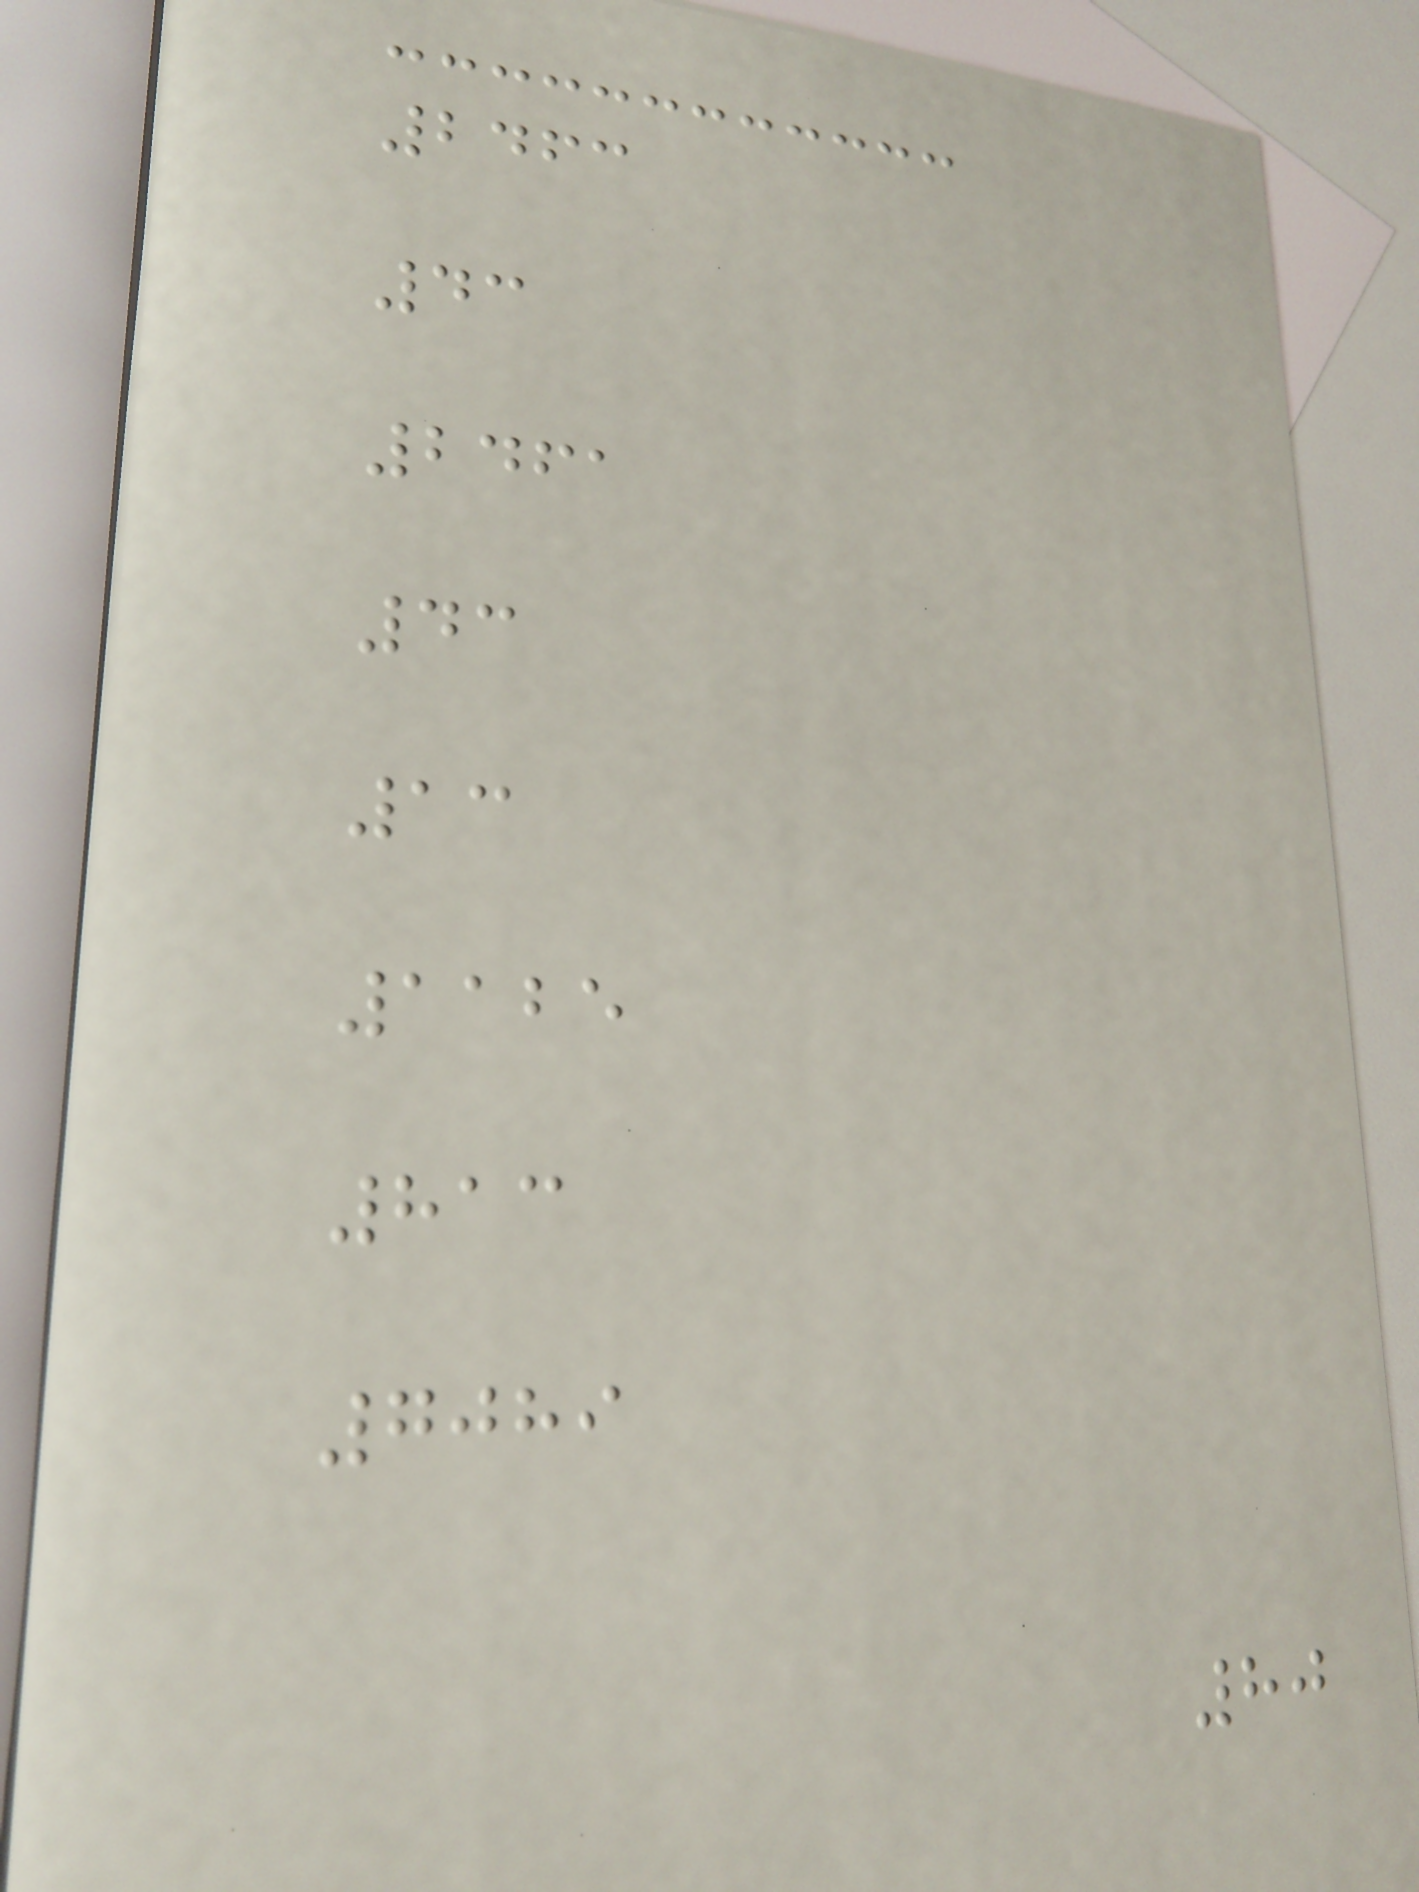2463
43
2461
43
13
1125
813
7089
80
